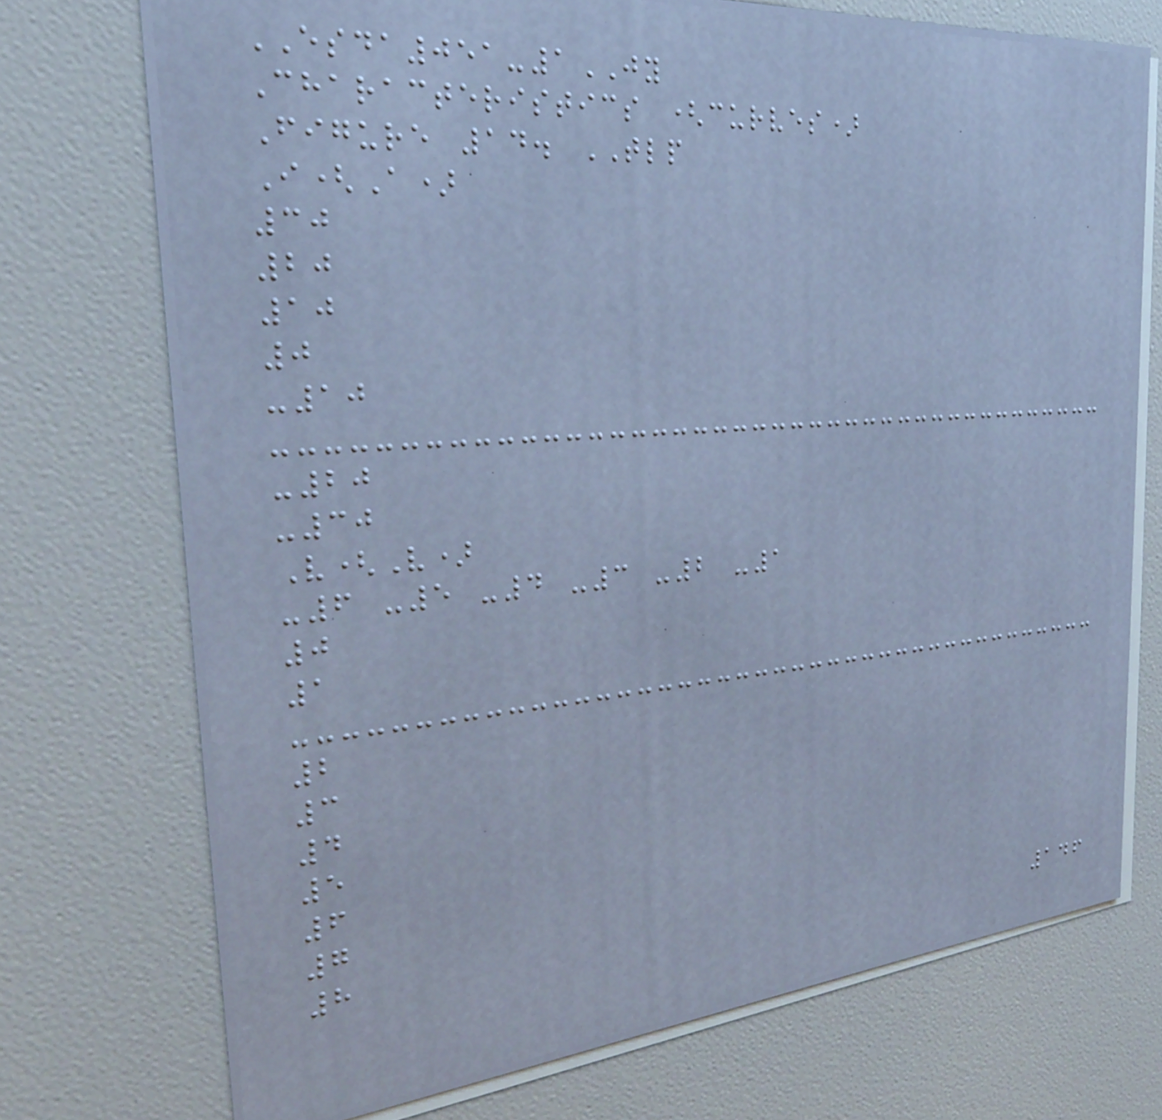ESDA051-1JY
Characteristics (curves)
Figure 14. TLP
I(A)
30
20
10
0
-10
-20
-30
V(V)
-6 -5 -4 -3 -2 -1
0
1
2
3
4
5
6
7
8
146
